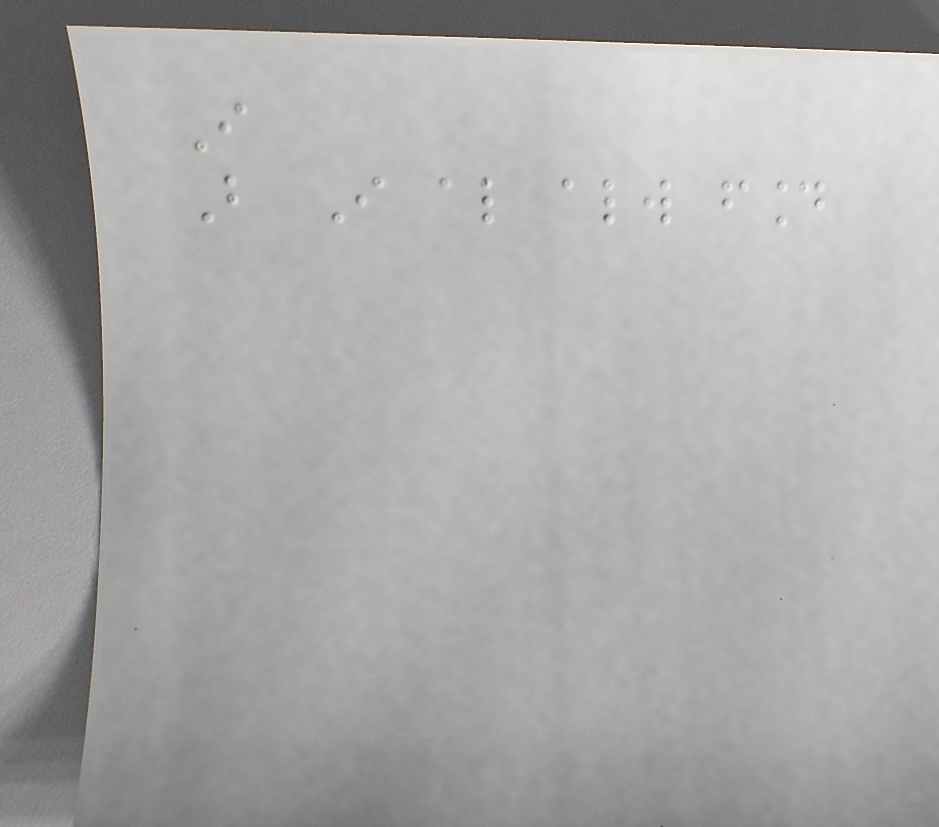I
But I also always found
